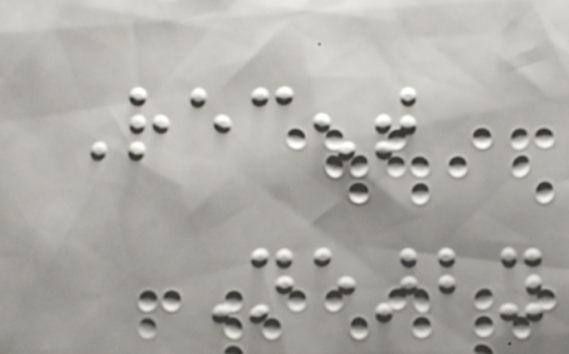Recent
Nearby
